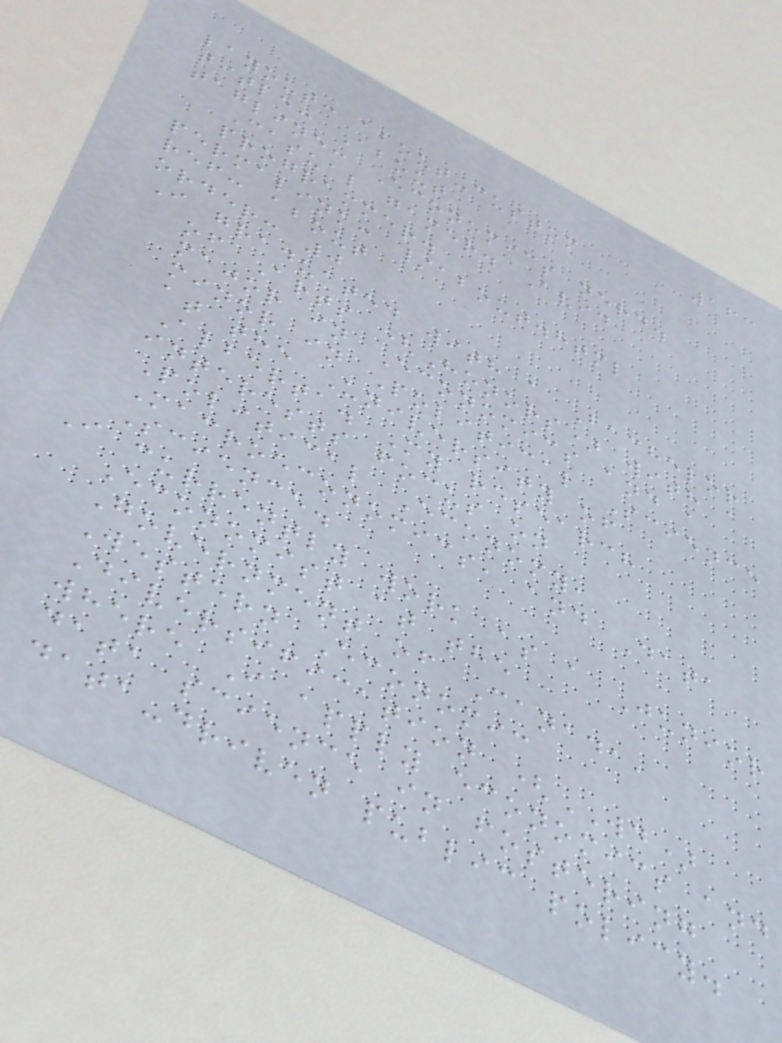163
layout: about-custom
title: About
tagline: Economics nerd.
Casual gamer. Avid
programmer.
permalink: /about.html
ref: about
order: 0
I graduated with a Bachelor
of Arts (Honors) with a
major in Economics and a
minor in Political Science
at the University of
Alberta. My research
interests focus on
Political Economy,
Macroeconomics, and Data
Science.
I currently work as a Junior
Economist at the
Government of Canada,
Western Economic
Diversification (WD)
where I apply economics and
data science in fostering
data-driven public policy.
